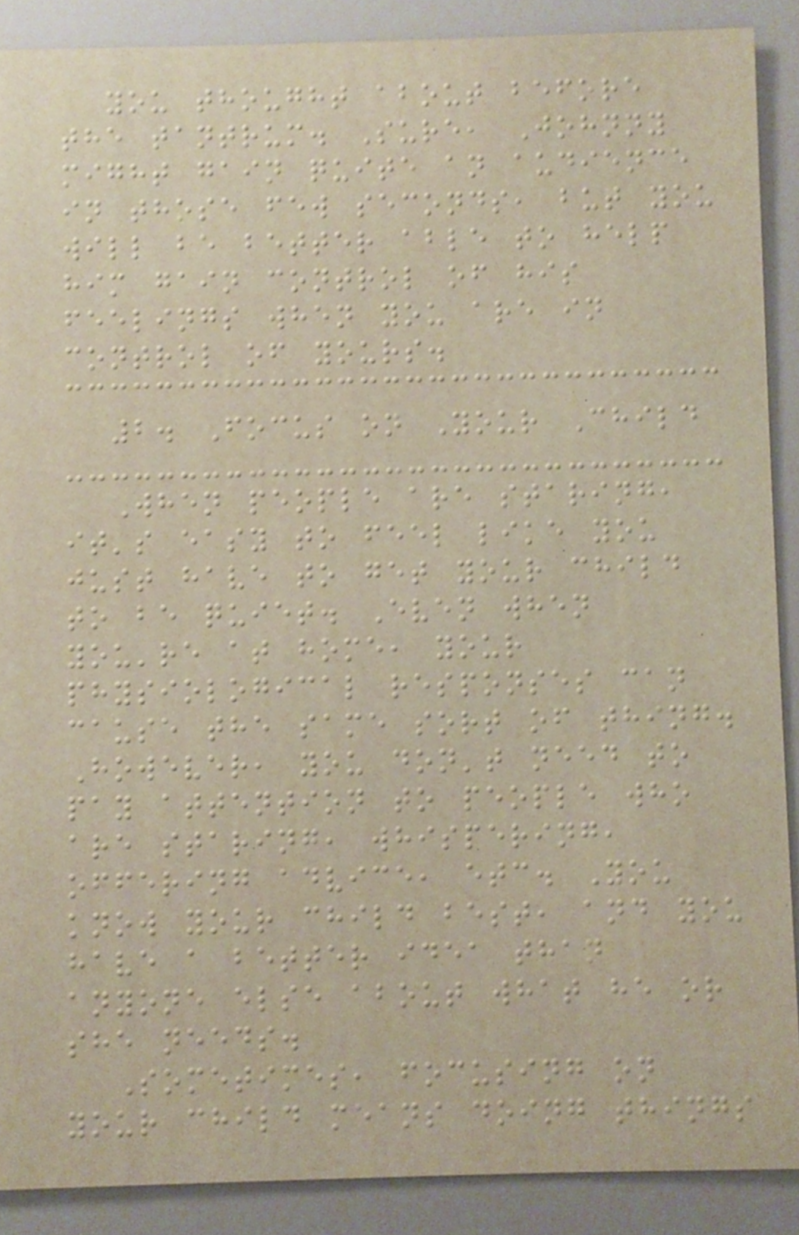you thought about before
the tantrum. Sure, Johnny
might gain quite an audience
in those few seconds, but you
will be better able to help
him gain control of his
feelings when you are in
control of yours.
2. Focus on Your Child
When people are staring,
it's easy to feel like you
just have to get your child
to be quiet. Even when
you're at home, your
physiological responses can
cause the same sort of thing.
However, you don't need to
pay attention to people who
are staring, whispering,
offering advice, etc. You
know your child best, and you
have a better idea than
anyone else about what he or
she needs.
Sometimes, focusing on
your child means doing things
